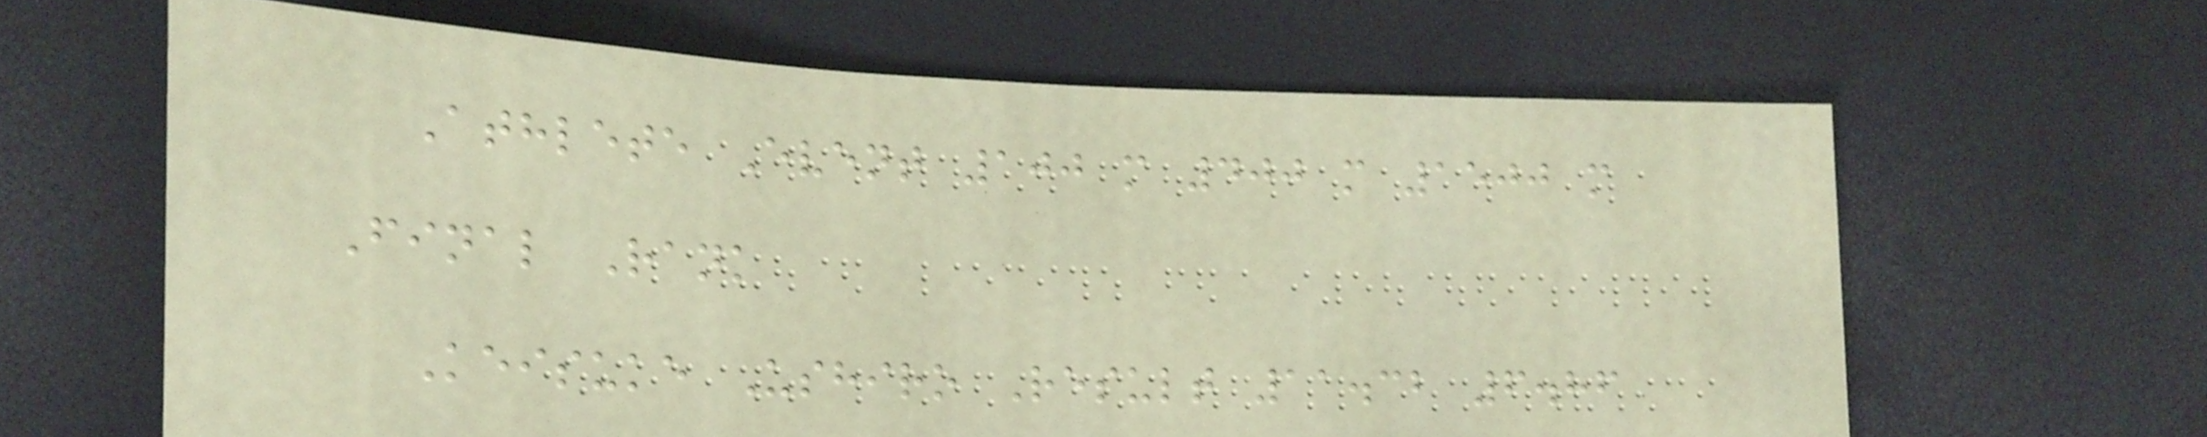Athlete Event 100 m 400 m 1500 m
Final Rank
Keisuke Ushiro Result 11.32 6.86
